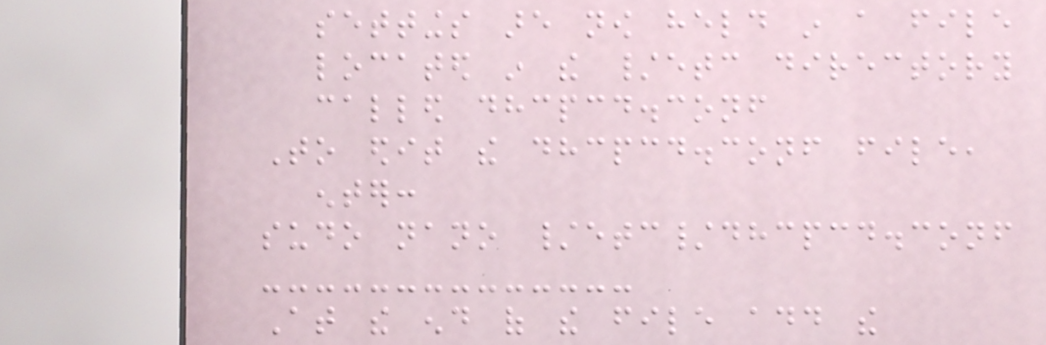settings are now held in a file
located in the /etc directory
called dhcpcd.conf
To edit the dhcpcd.conf file,
enter:
sudo nano /etc/dhcpcd.conf
At the end of the file add the
